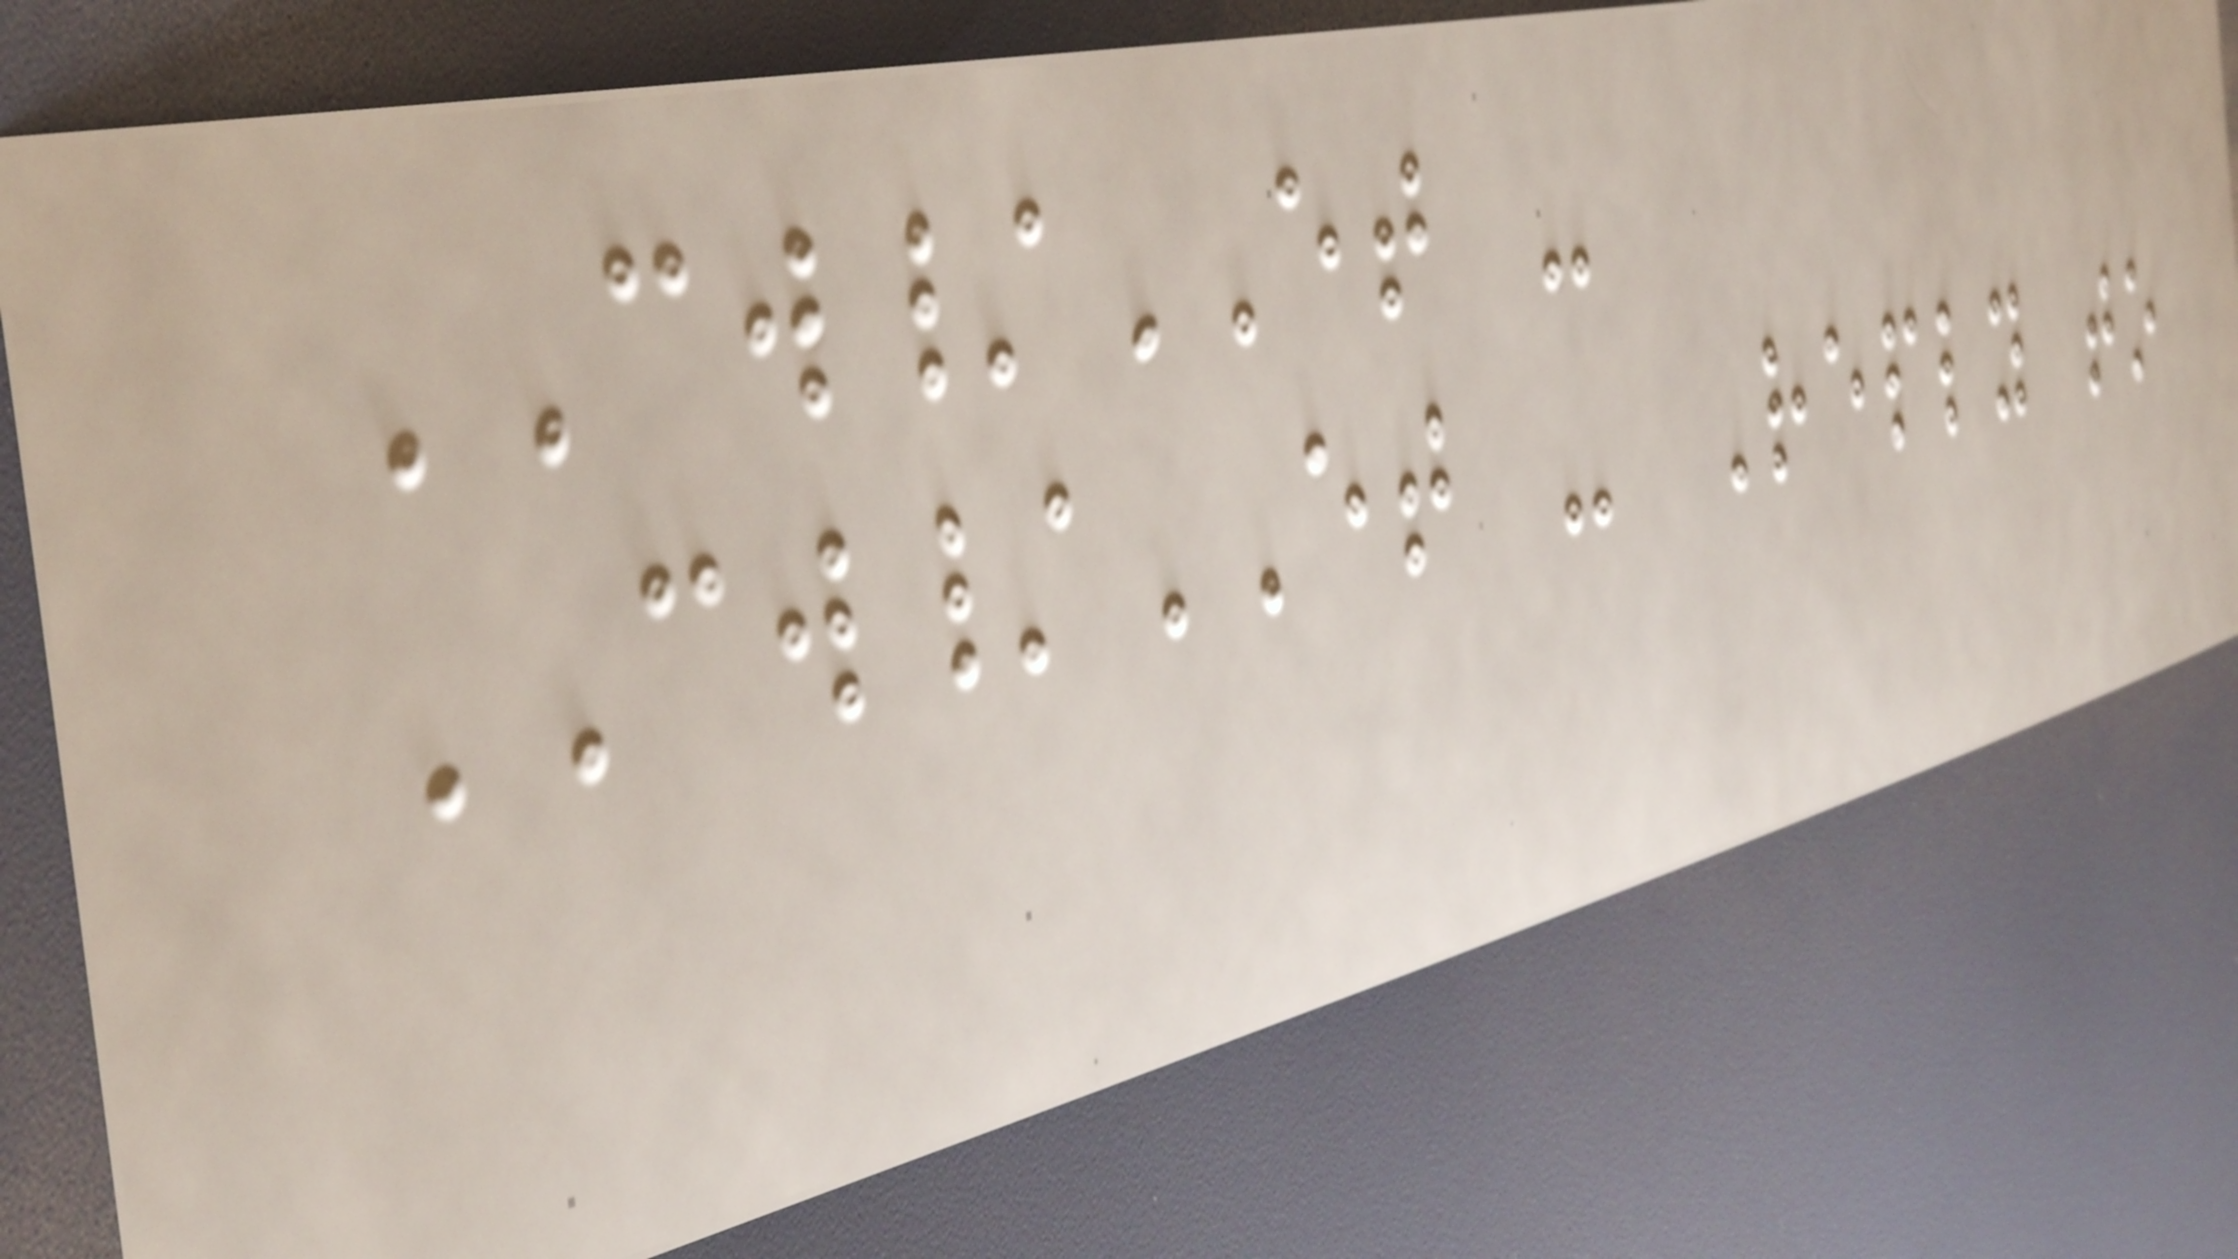CW/ET -
CW/ET - Reply to
